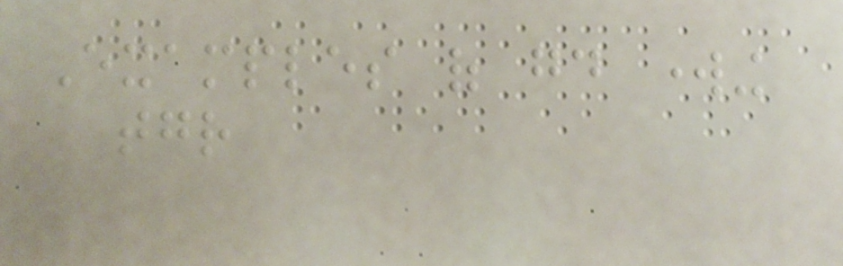Examples of good working
together
